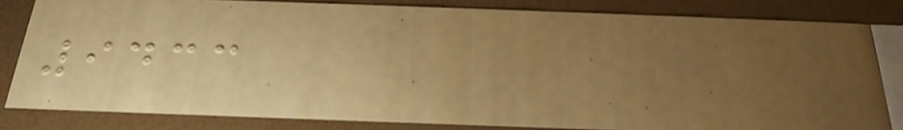9433
